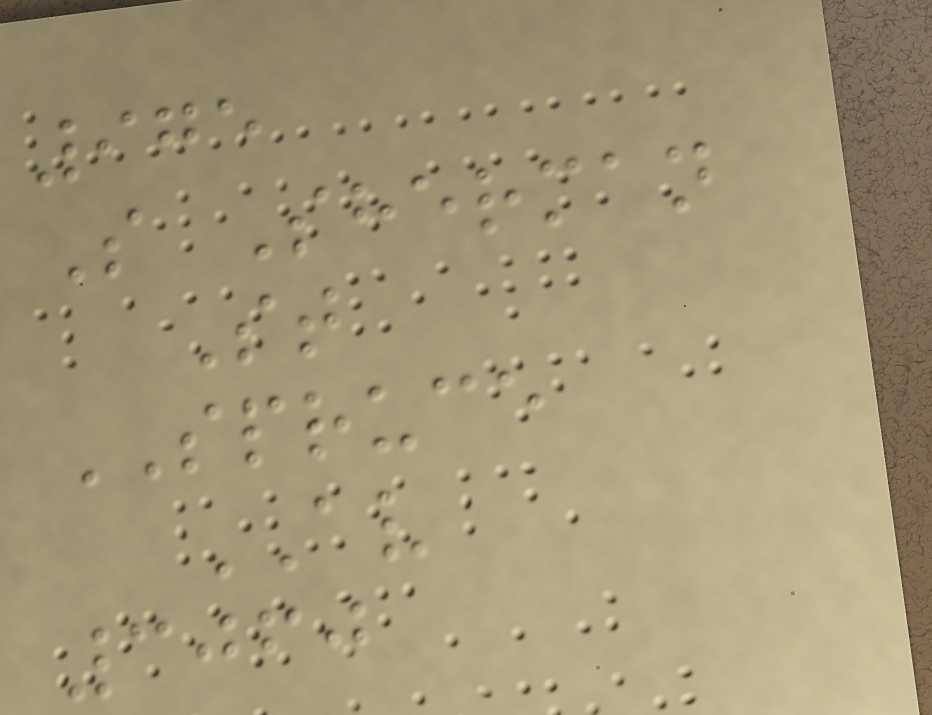975
S Sherman
St
SPRUCE
AV
3060
